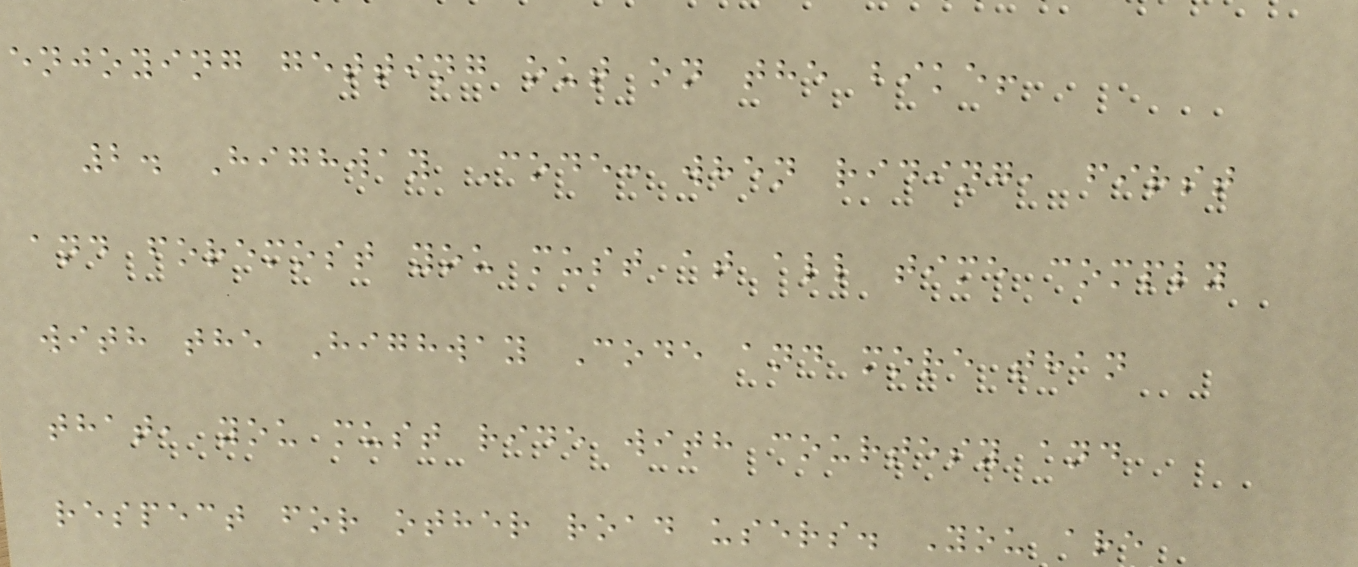enjoying getting out on the bike!
2. Highway Code: when riding, first
and foremost you must at all time comply
with the Highway Code and more than
that, you must ride with courtesy and
respect for other road users. You are
